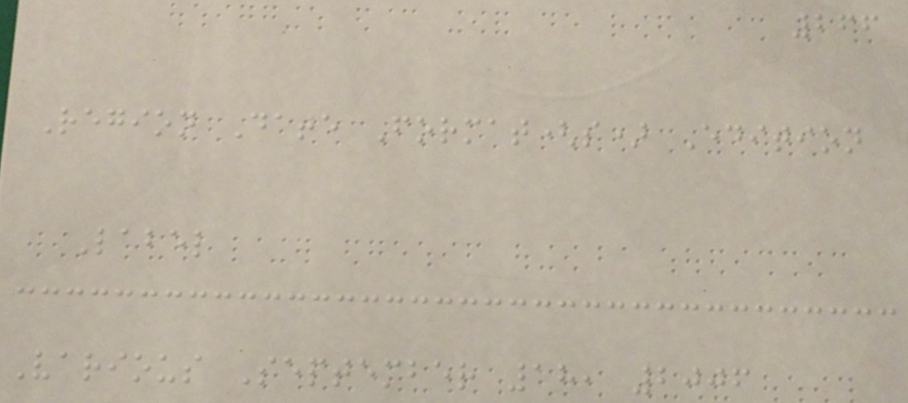266
Region Date Format(s) Edition
Label
Various September 18, 2006
